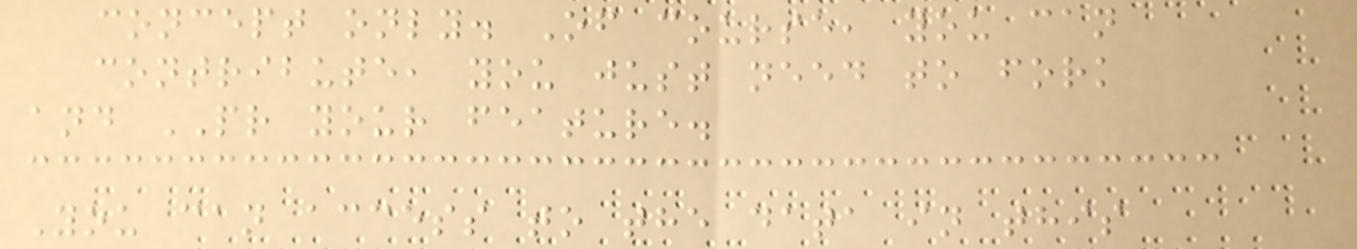concept only. Of course, you can
contribute, you just need to fork
and PR your feature.
You can access to the data in this
